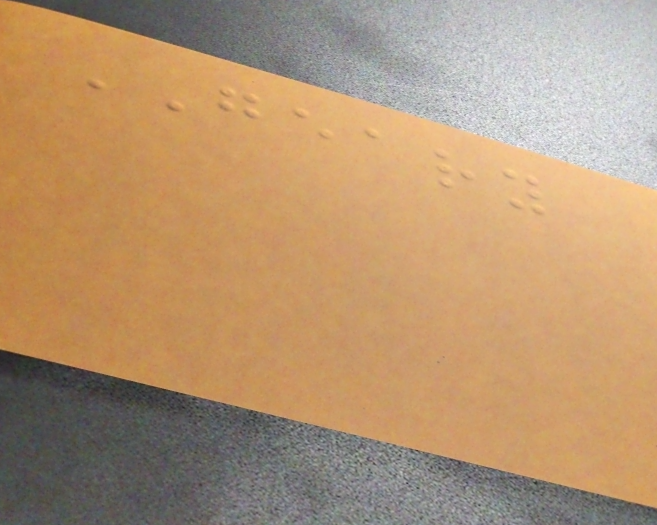GEARY
